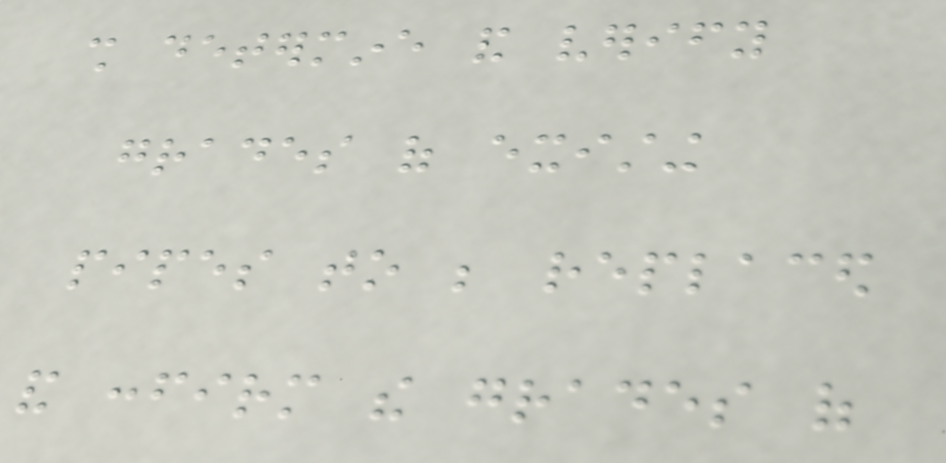shall determine and verify
grades of existing
pipes to be replaced
and confirm the grades of
